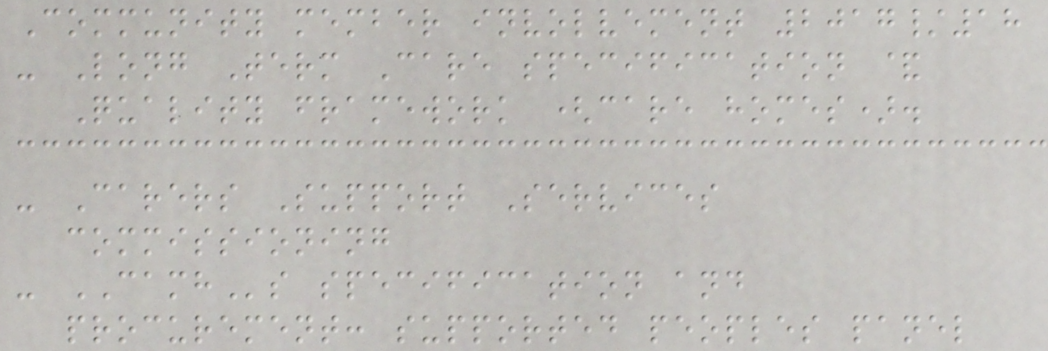Community member involvement 2017/18
- Long Term Care specification &
Quality framework (care homes).
- Carers Support Services
commissioning
- CAMHs specification and
procurement: supported peoples panel
